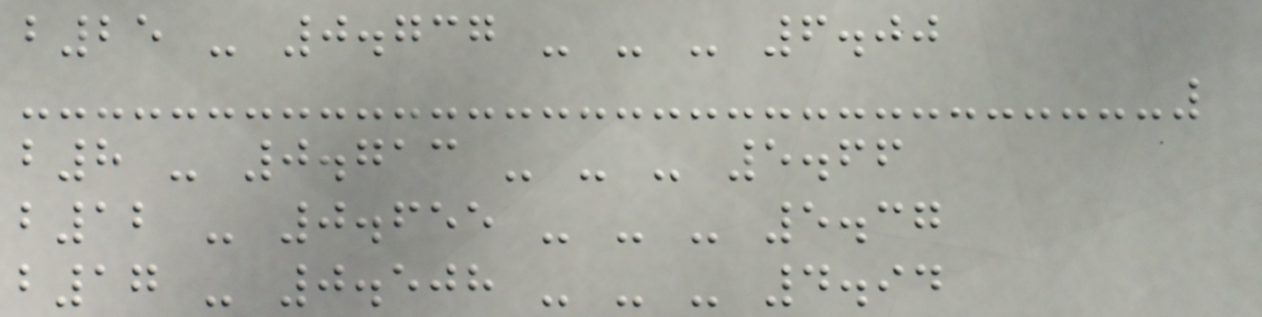b25 - 0.737 - - - 6.00
b8 - 0.713 - - - 5.66
b12 - 0.655 - - - 5.37
b17 - 0.508 - - - 4.94
